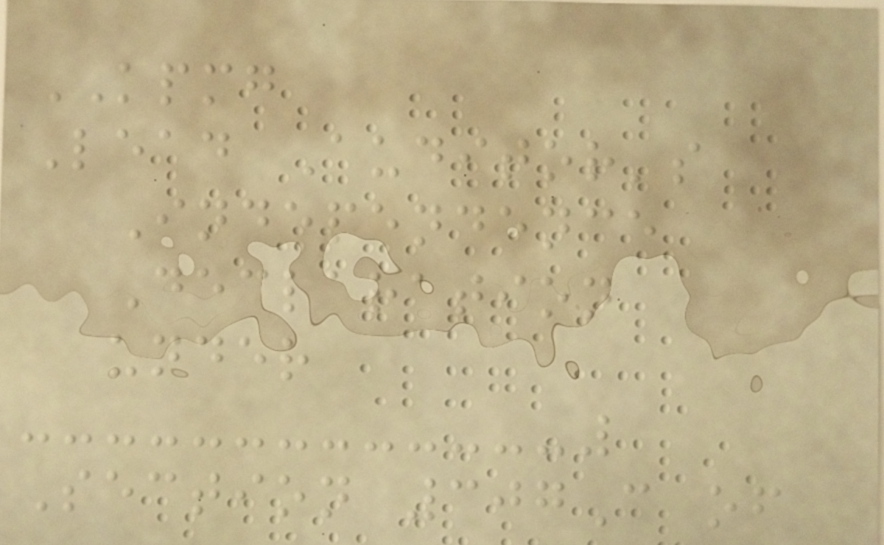KPMG
Lead Auditor's
Independence
Declaration
under
Section 307C of
